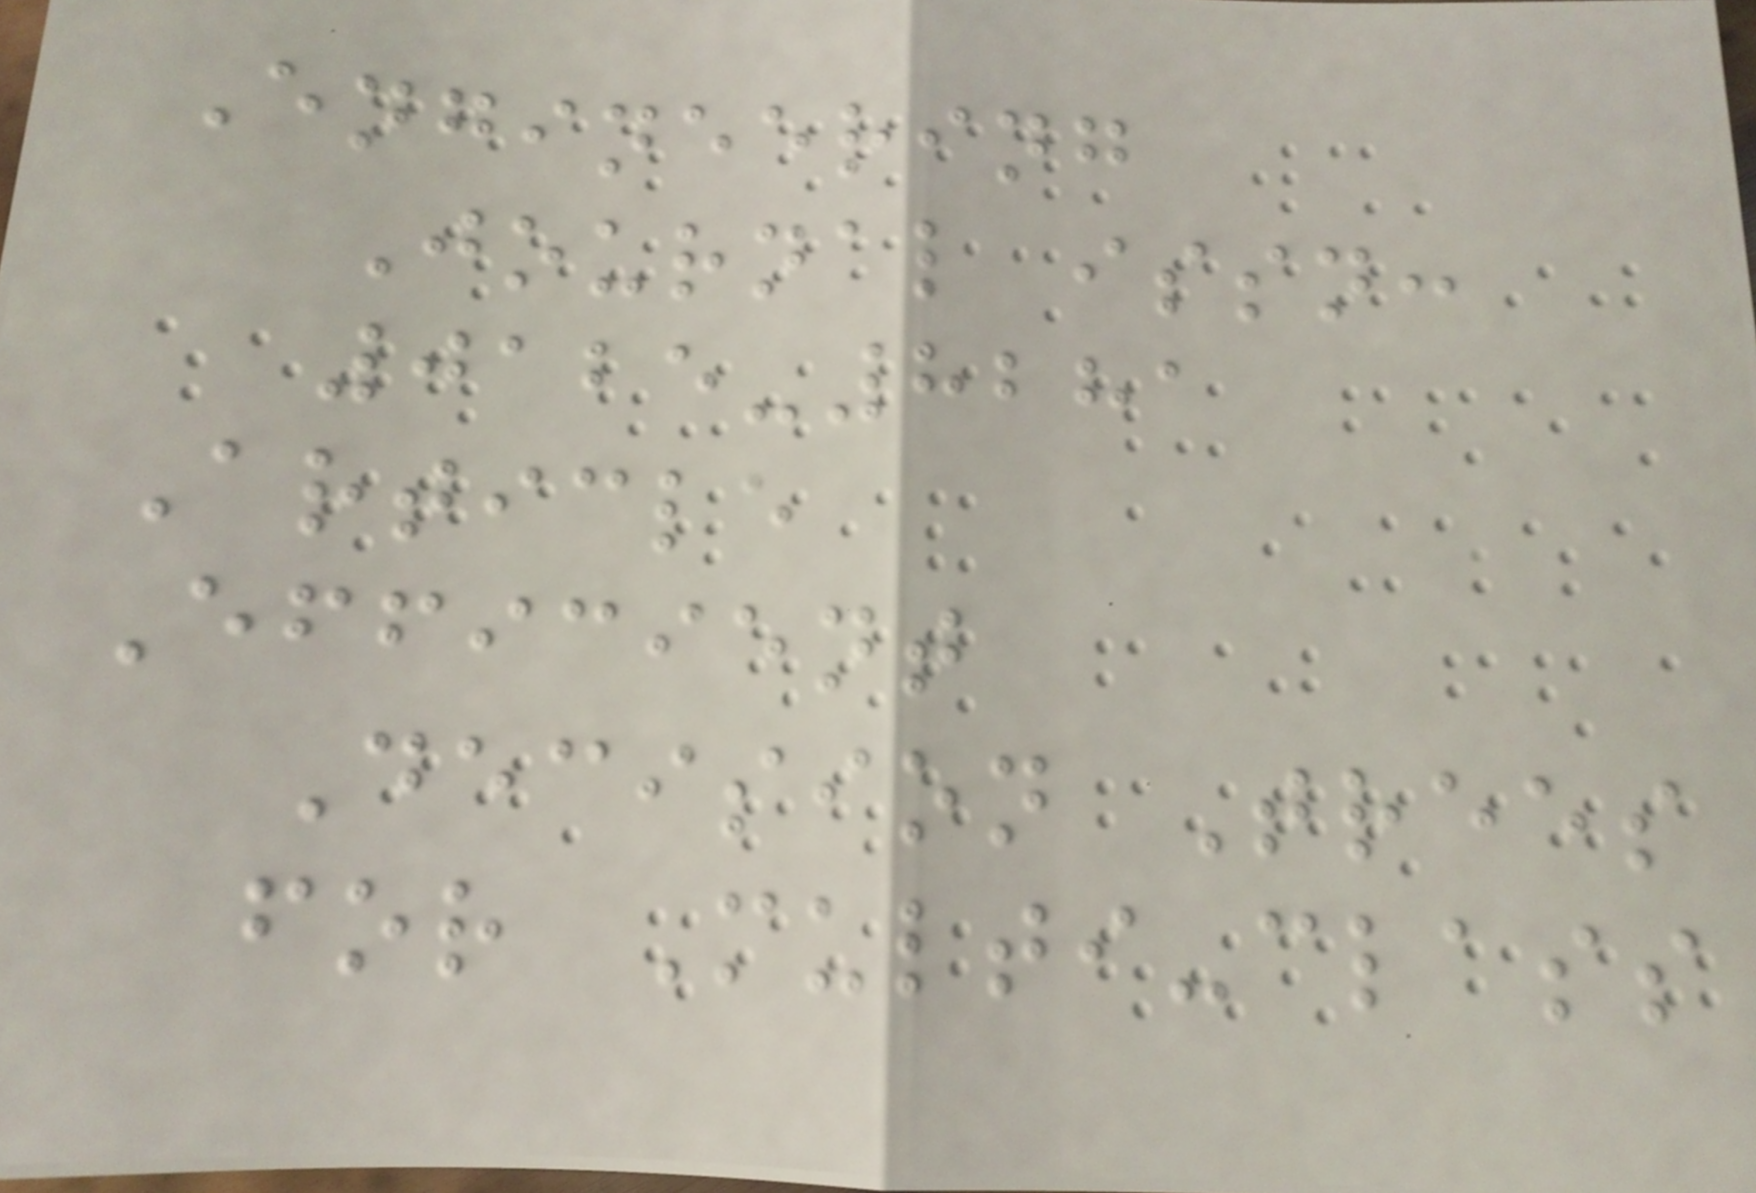Engineering
Journal issn:
0125-8281
Article
Efficient
Decision Trees
for Multi-class
